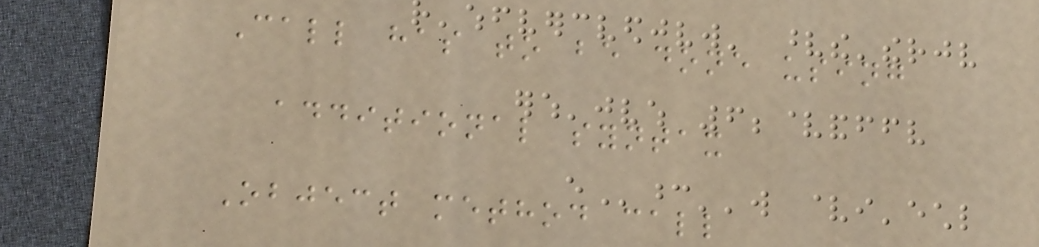Call has to be done using
additional syntax
Object method call
